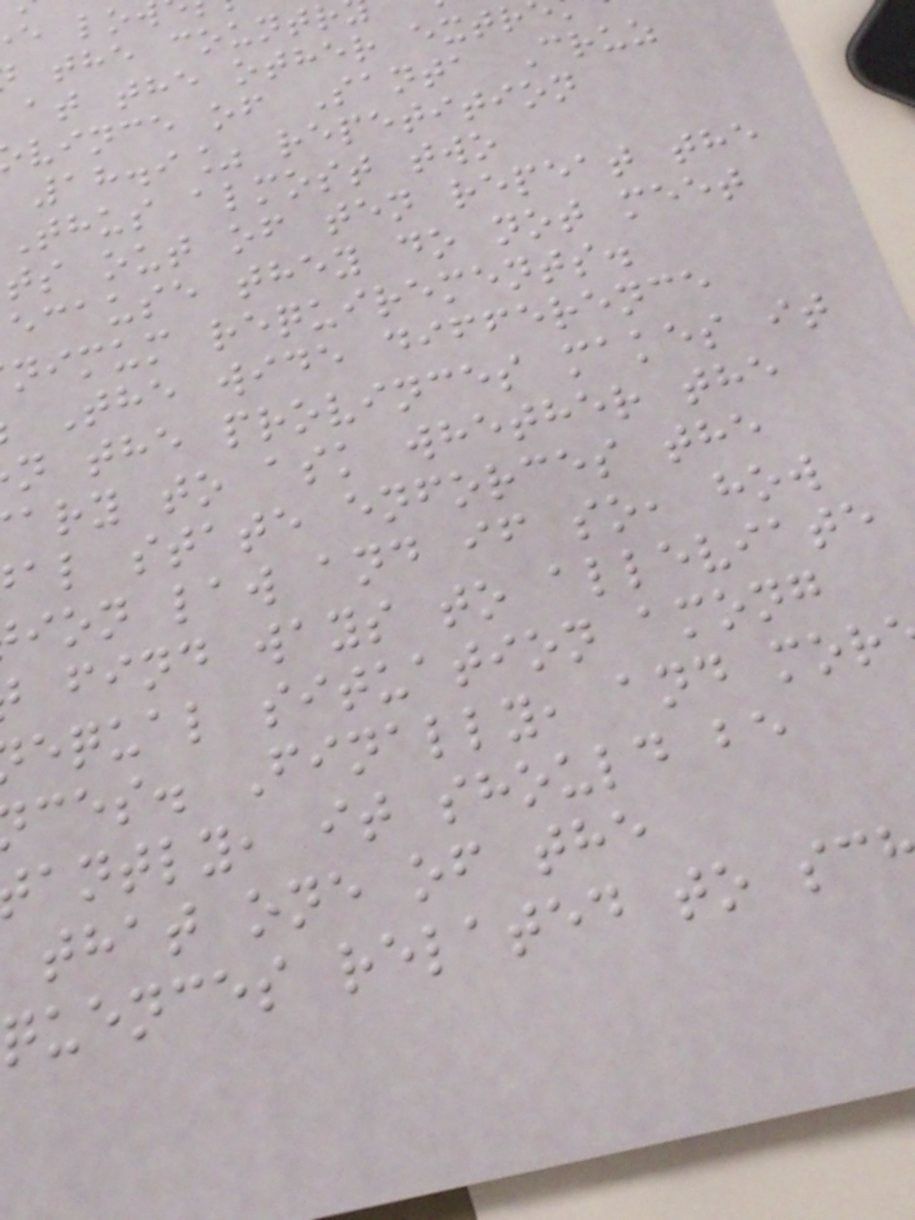the countr
at the other extr
vince of Santa Cruz
18.9% repetition
Thus almost two
ts out of ten repeat the
ecause they do not meet
nimum requirements.
The wide difference
n the provinces makes it
ary to ask whether the
al state enforces the
ion law and if so, how
find ways to alleviate
equal situation among
ces. Finally, and mor
antly, it should be
that one of the
quences related to sc
